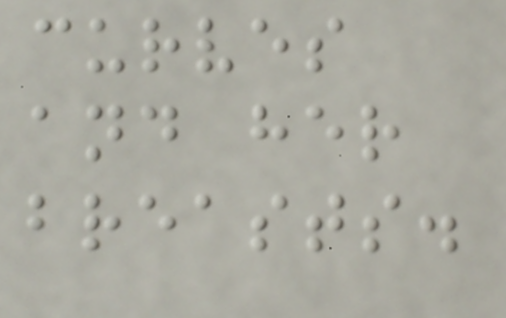curves
and her
breasts.
